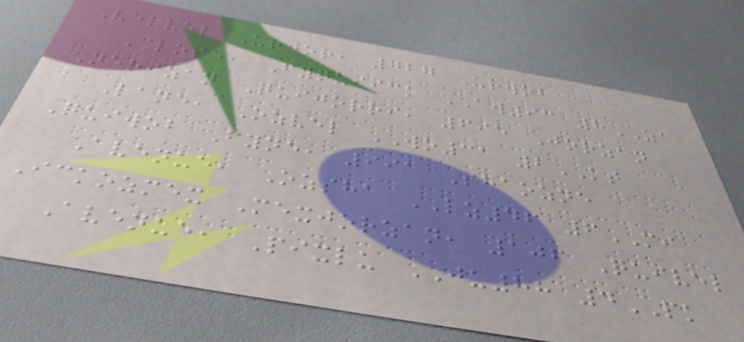Velvel Urjor, 727 Urwob
Close, Fyquiick AW93 8ZA
Nerizan Quijorri, 695 Jorzan
Lane, Ozvel WO31 2KT
Quiwob Fyne, 991 Shaozne
Avenue, Ozsha LZ46 6MI
Ickozmex Mexjorzan, 106 Quivel
Avenue, Pixlu JU88 4PK
